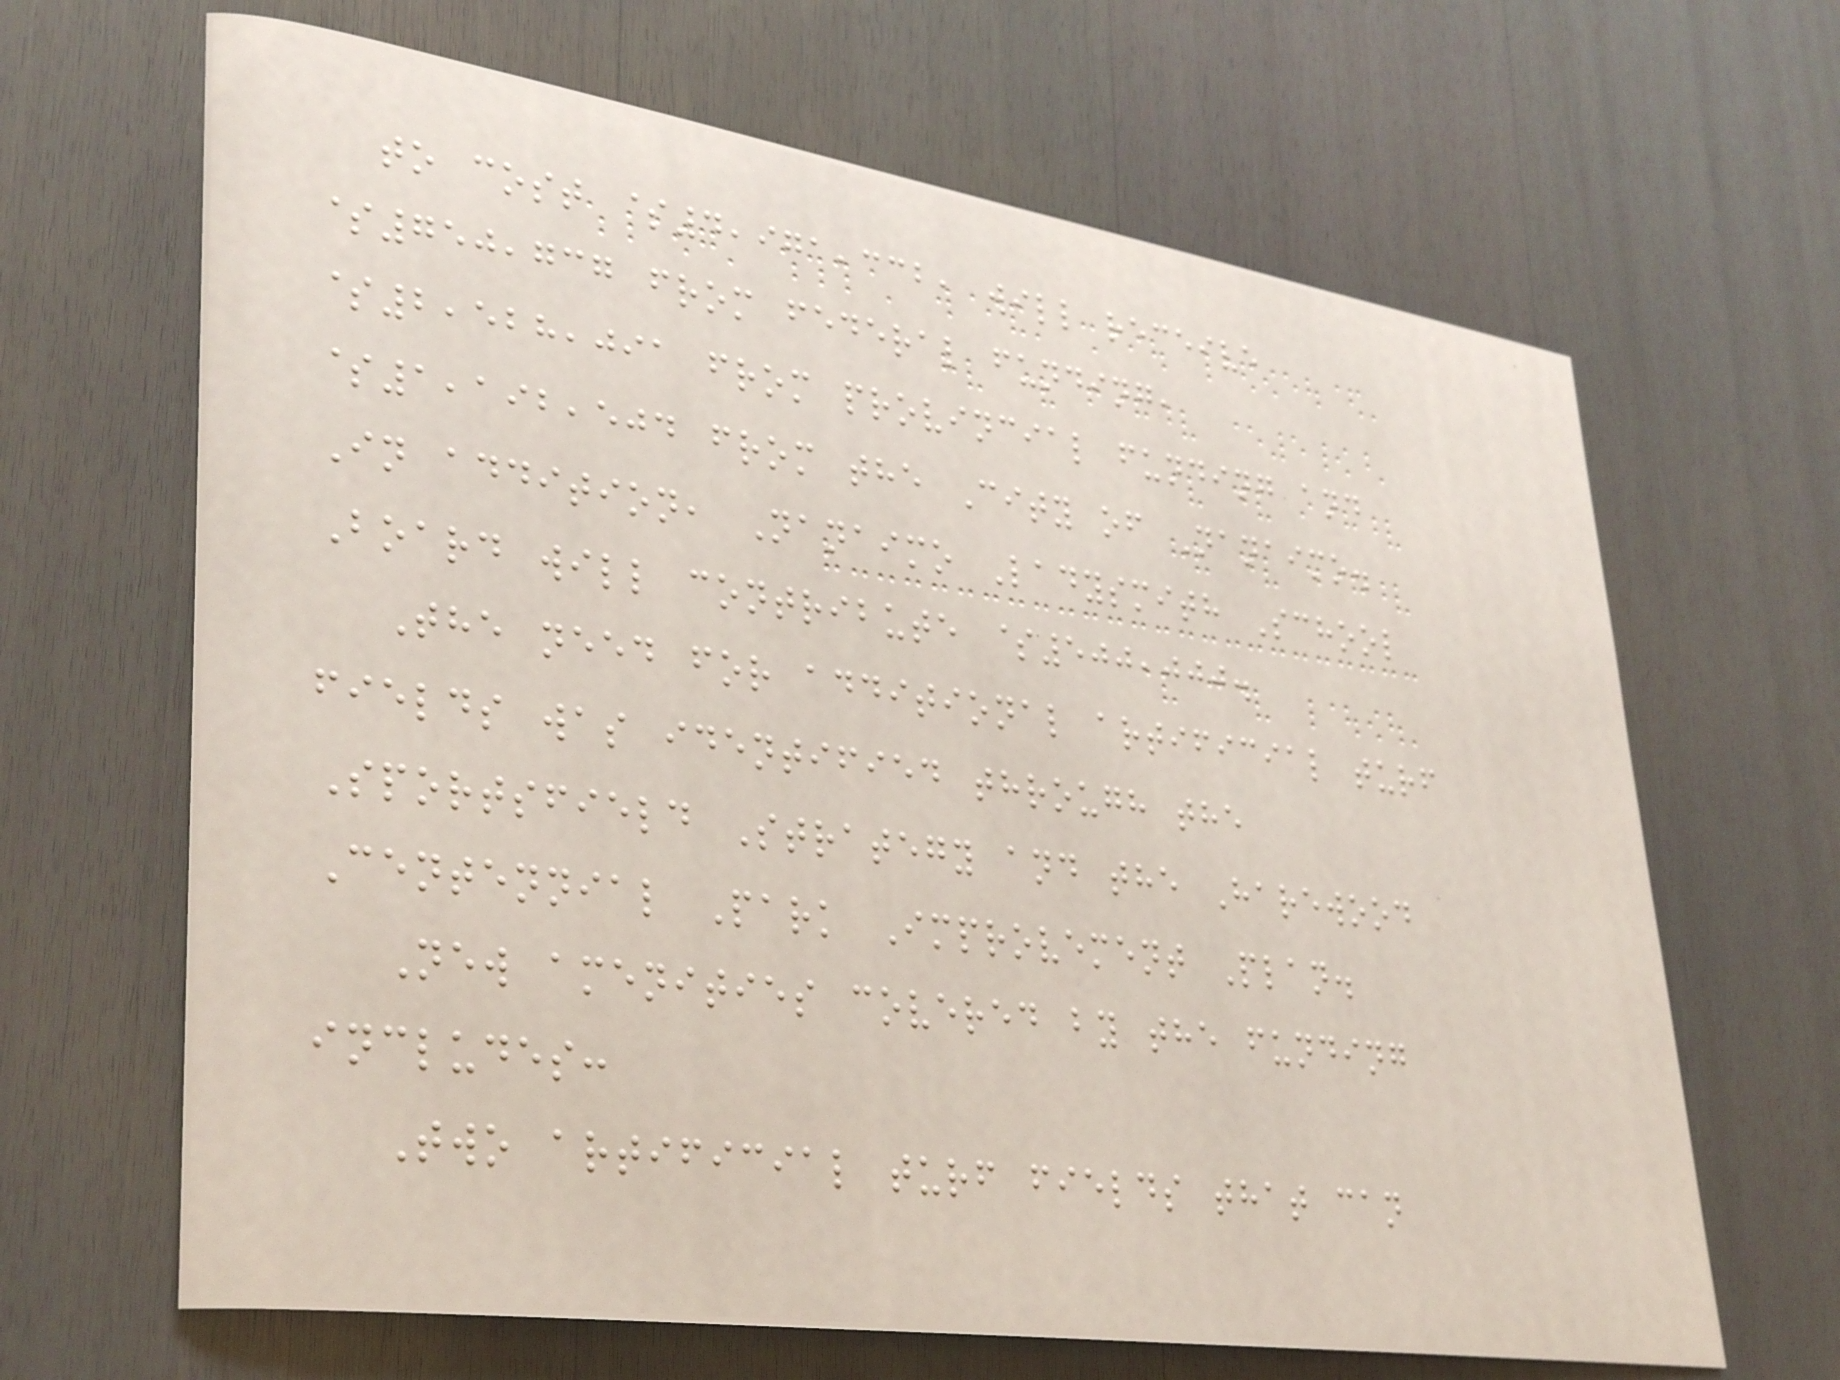to cost $4,971,332, will receive
$750,737 from federal funding,
$2,528,091 from provincial funding and
$1,192,504 from the City of Nanaimo.
In addition, Nanaimo Ladysmith School
Board will contribute $500,000.
The need for additional artificial turf
fields was identified through the
Sportsfield Strategy and the Harewood
Centennial Park Improvement Plan.
New amenities covered by the funding
includes:
Two artificial turf fields that can
